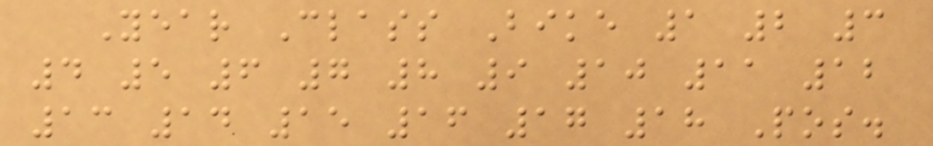Year Class Bike 1 2 3
4 5 6 7 8 9 10 11 12
13 14 15 16 17 18 Pos.
